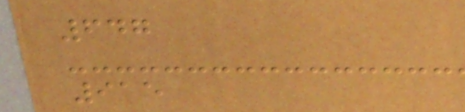647
915
